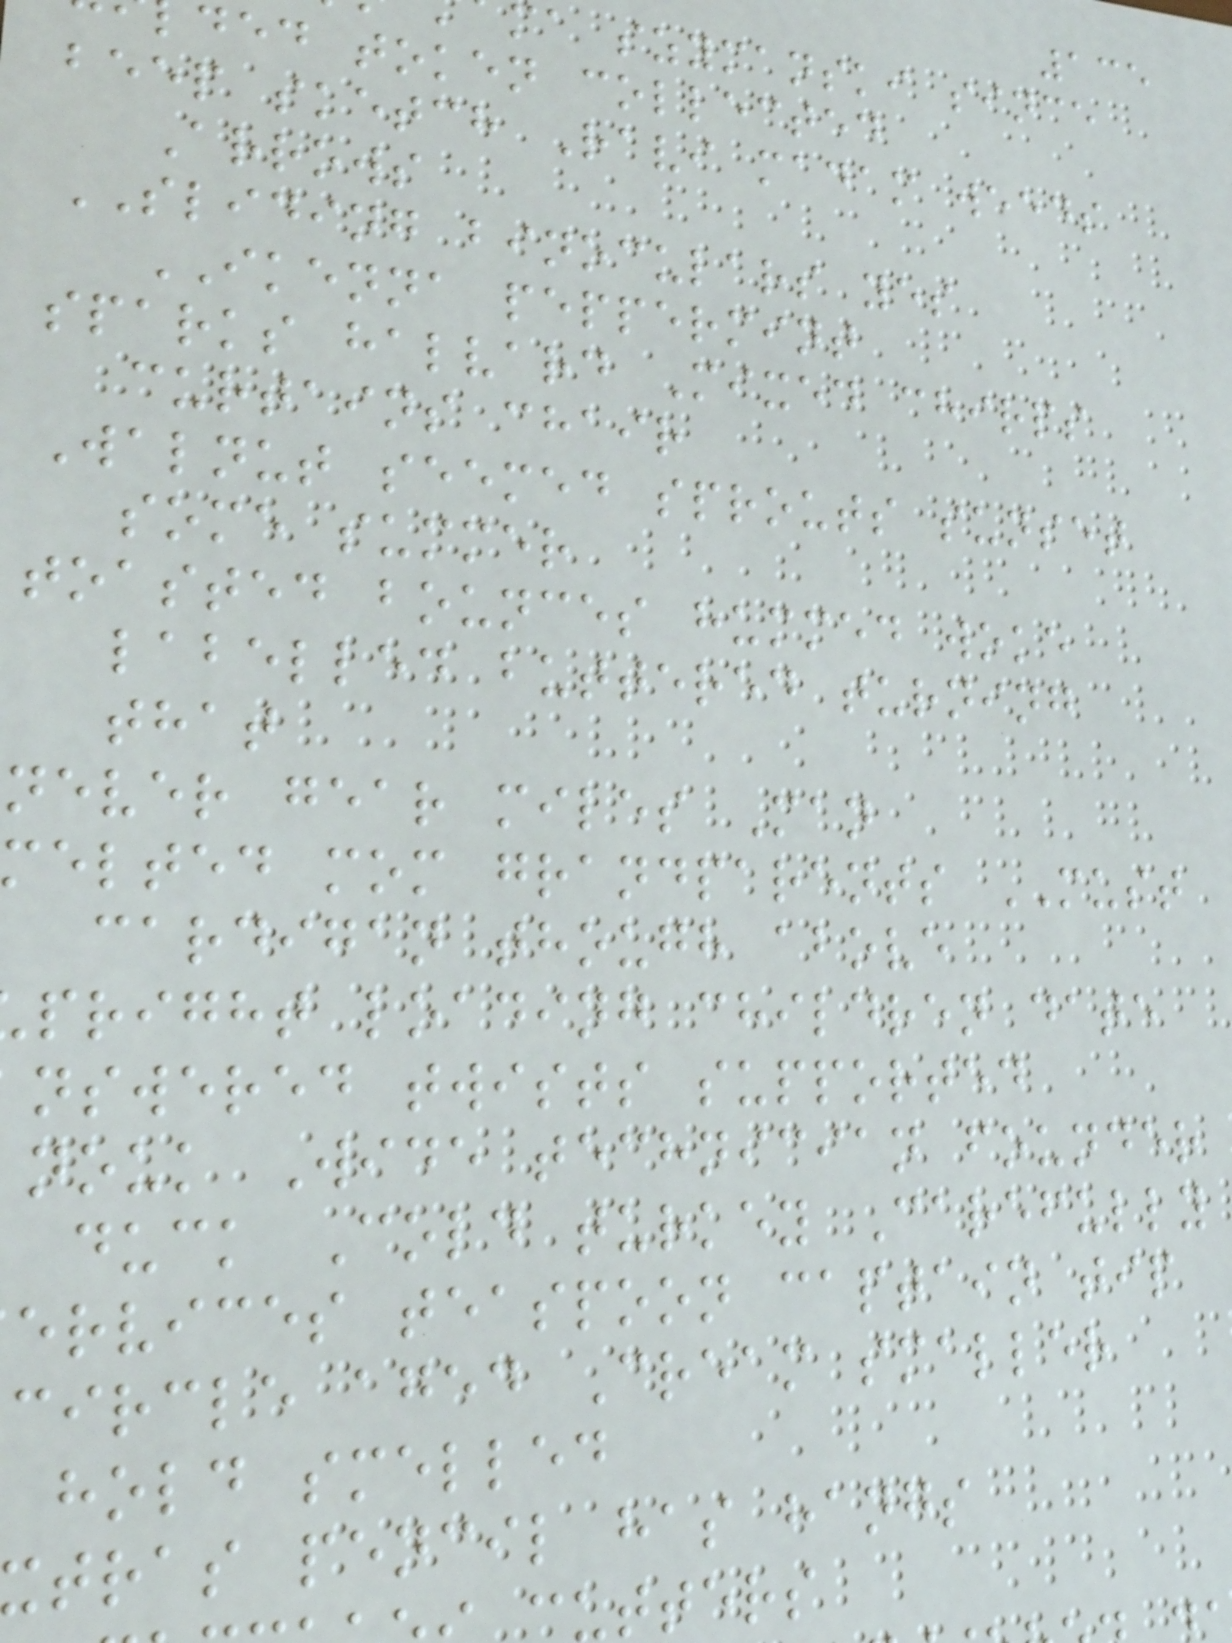135
a szymanski since
ded token collected
beep sketch Ravi madam weeds
Arrows
SLIDING binoculars yes
IKENNA peppermint
sparks halvard Mixed chirps
curtains chair
Walnut seemed sprouts sunset
some summer
toasted bounces hummed woke
labelled buttered turning
that
never gear miles Man
melted mom grandparents MUST
cardigan though above
pright loading children date
nswered twists supported
nouk Wide technician founder
duck Cold turkey Carefully
ervices teaspoon captain tip
circle aged Cream smaller
hold smelled
tras pencil has hangs
tters
